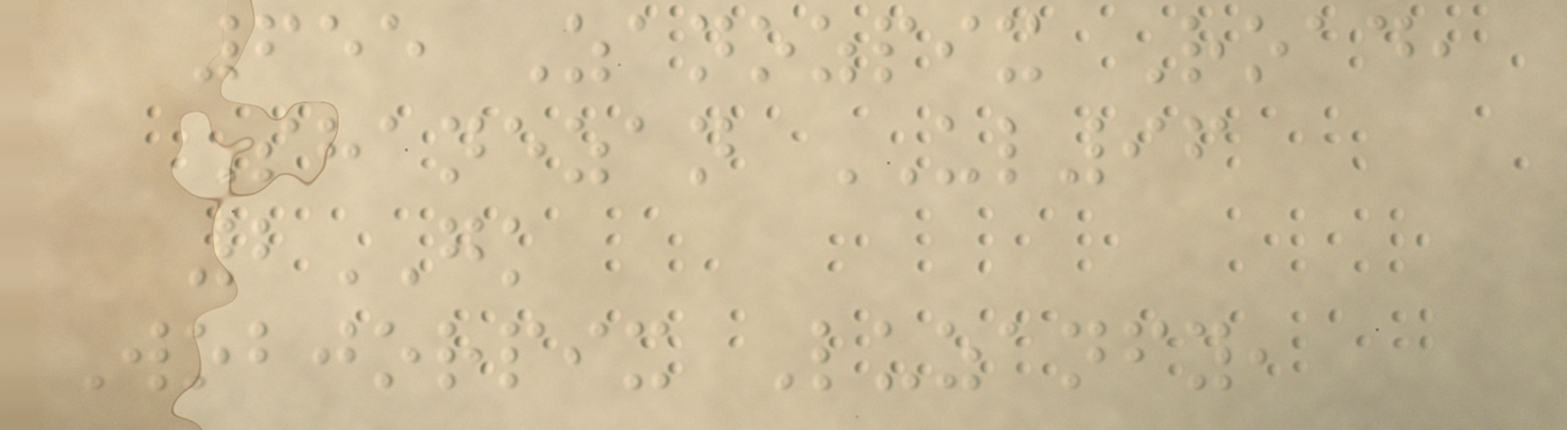655 Zanozpix Road,
Shanezan UL96
2GK
Wobjorpix Luzanfy,
